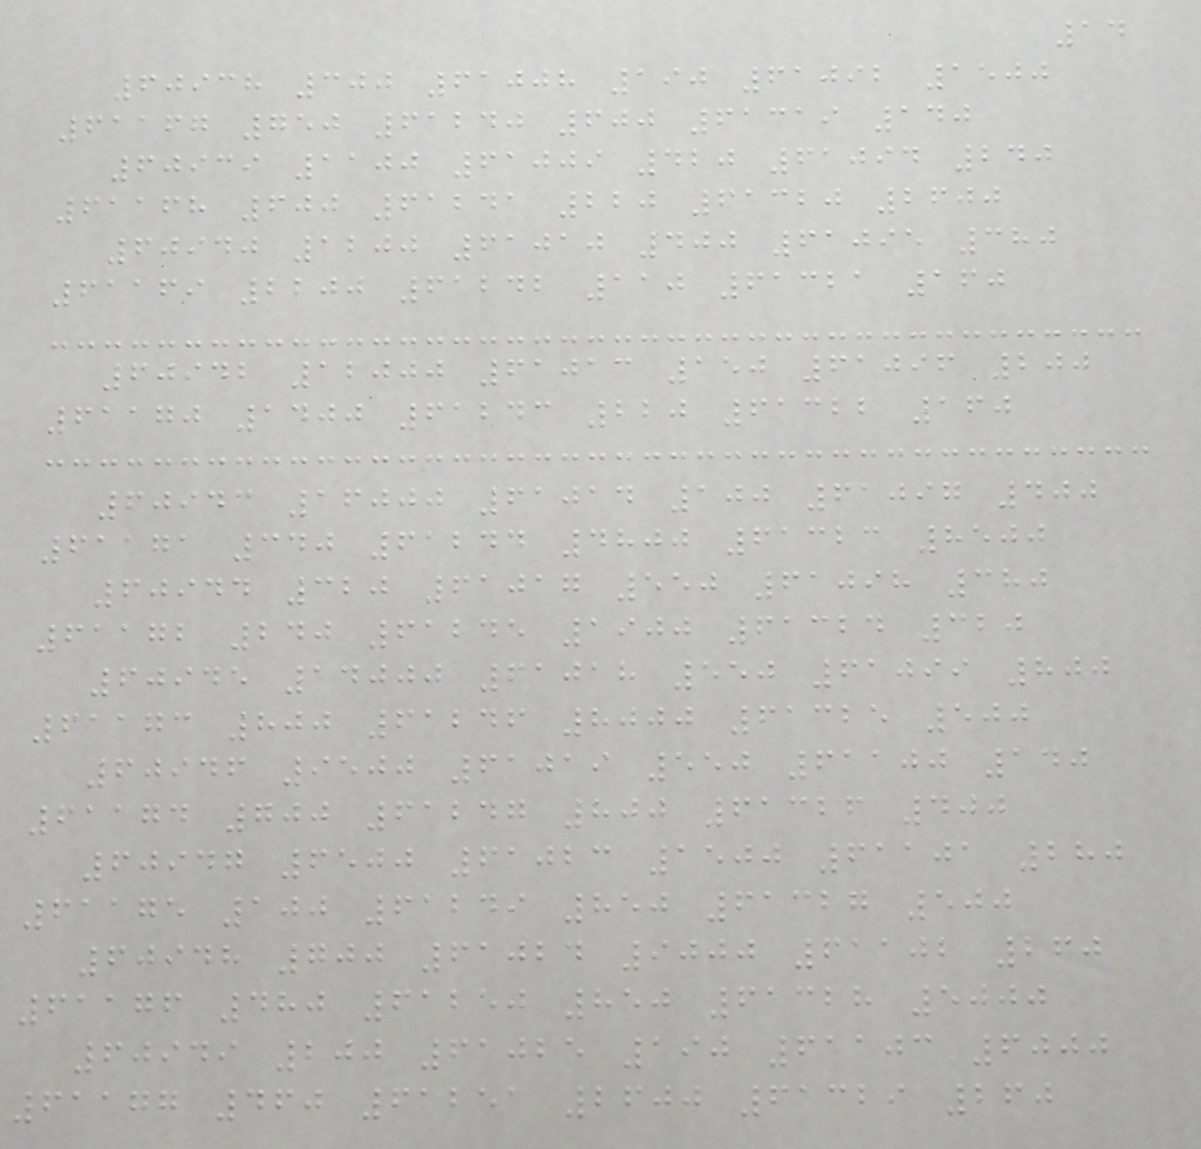14
60938 300 61008 190 61092 1500
61167 750 61240 600 61319 140
60939 1100 61009 420 61094 240
61168 600 61241 220 61320 2600
60940 1200 61010 400 61095 380
61169 2200 61242 110 61321 160
60942 12000 61013 150 61096 200
61170 1400 61243 220 61322 160
60943 16000 61014 100 61097 400
61171 340 61244 4800 61323 8500
60944 320 61017 550 61098 380
61172 240 61245 1900 61324 320
60945 14000 61018 550 61099 800
61173 800 61246 8000 61325 500
60946 9500 61019 550 61100 140
61174 700 61247 800 61326 400
60947 6500 61023 1500 61101 280
61175 100 61249 850 61327 500
60948 700 61024 9000 61102 260
61176 480 61250 850 61328 5000
60949 200 61025 190 61103 6000
61177 460 61251 2600 61329 260
